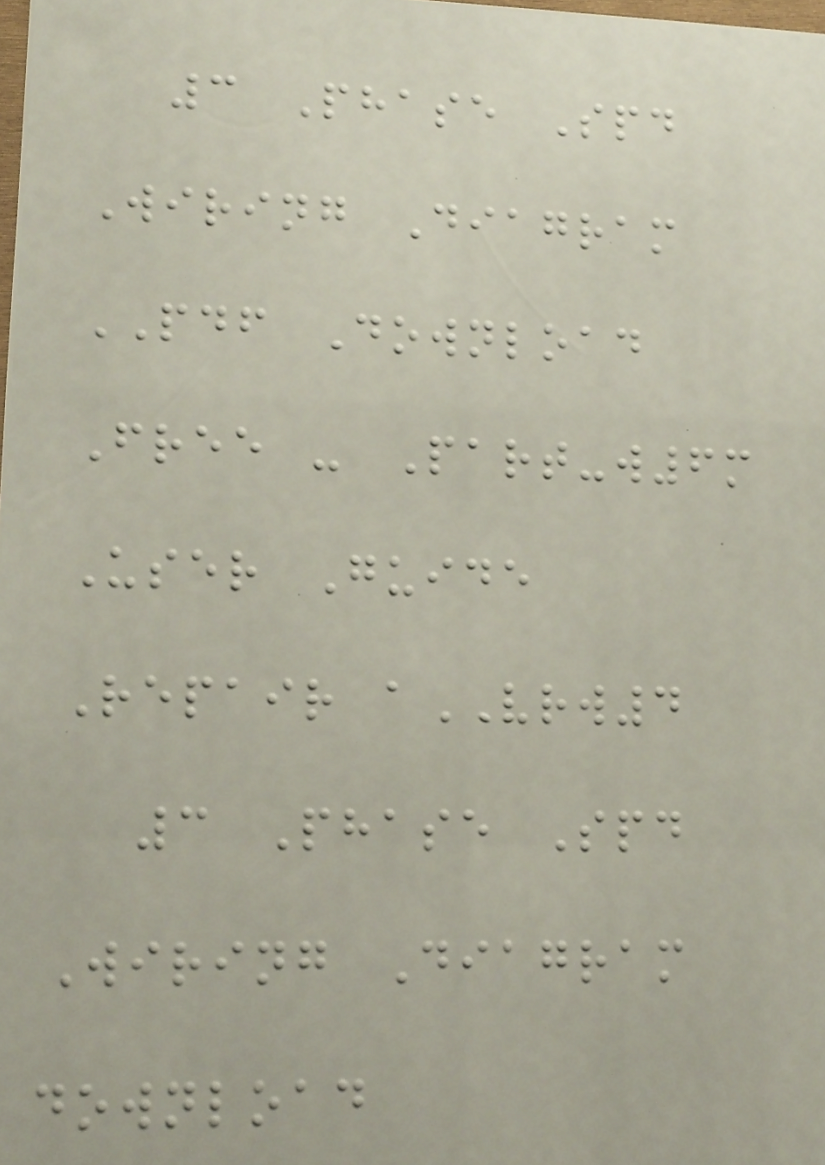3 Phase Spd
Wiring Diagram
PDF Download
Free - Part-w6m
User Guide
Repair aVRW4
3 Phase Spd
Wiring Diagram
download
